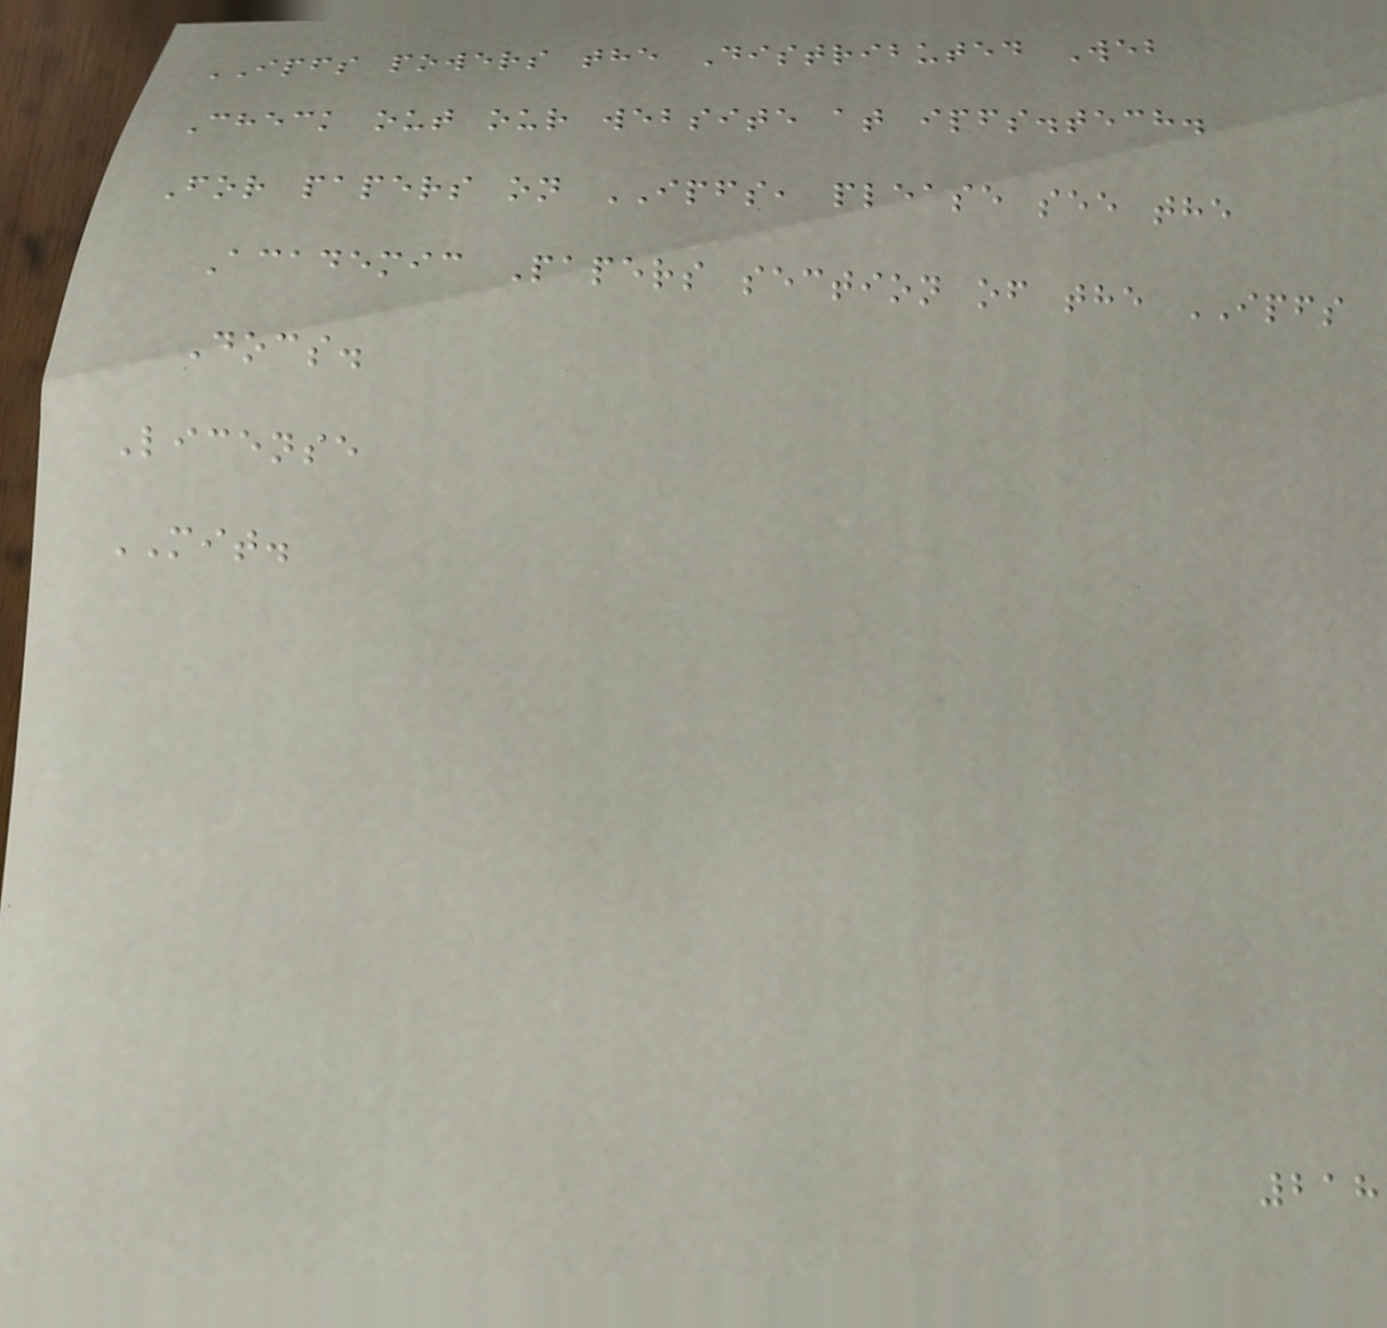IPFS powers the Distributed Web
Check out our website at ipfs.tech.
For papers on IPFS, please see the
Academic Papers section of the IPFS
Docs.
License
MIT.
218
